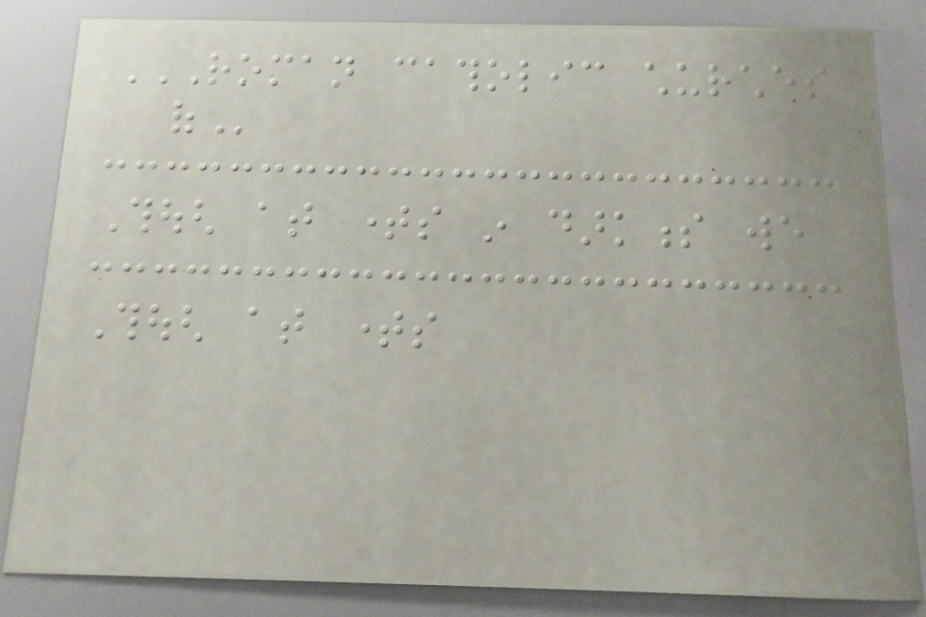ROMAN CATHOLIC CHURCHES
OF
Though at times in darkness we
Though at times
